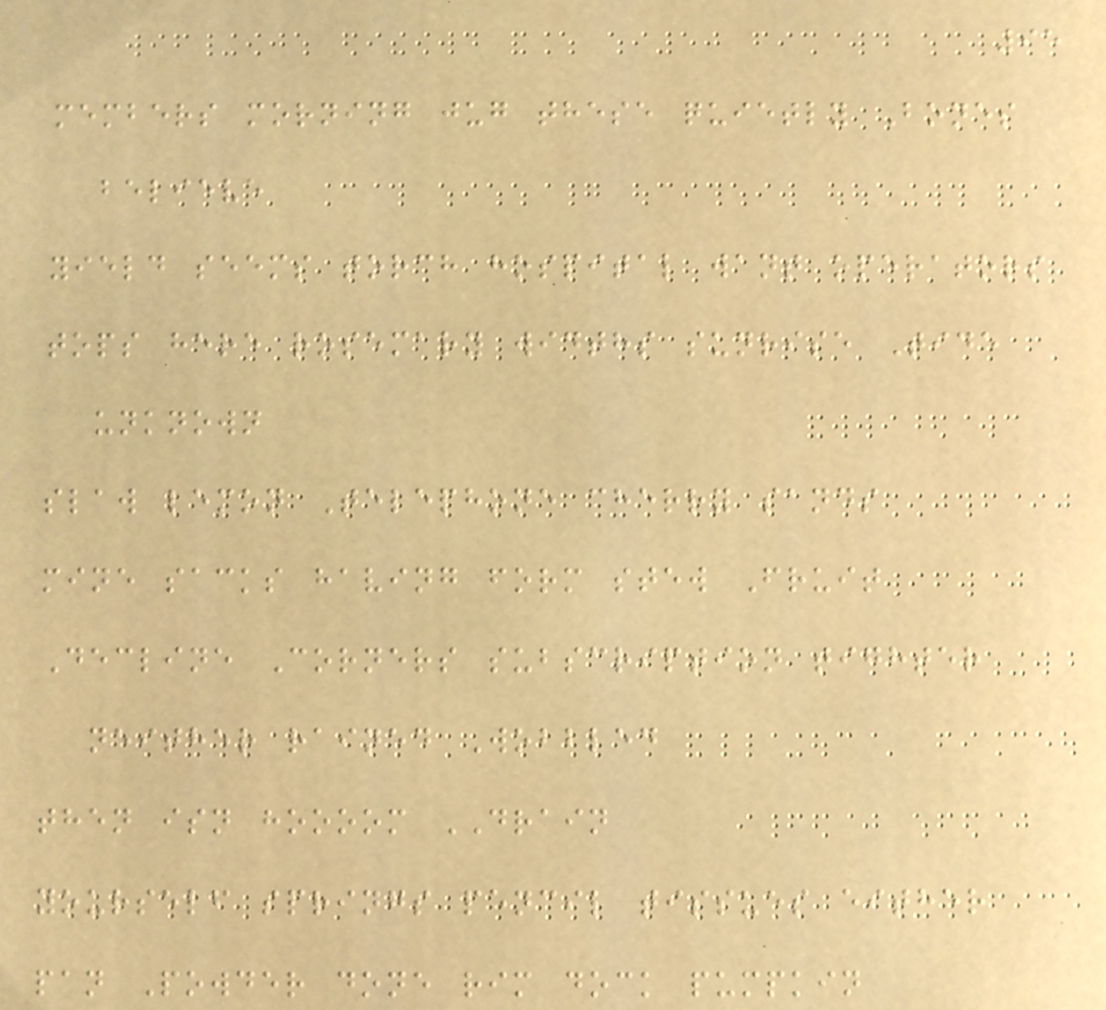95
members morning jug these quietly Bones
believe
yield seems torch hospital want operators
tops here rosemary widths sunrise Tide
unknown
slaw lemon Telephone cherry sands
mine sacks having form stew Fruit
Decline Corners subscription tighter
neither rained Wobbled
then isn hoooom DRAIN
yourself springs pencil tissues either
pan Powder done rim dock pumpkin
